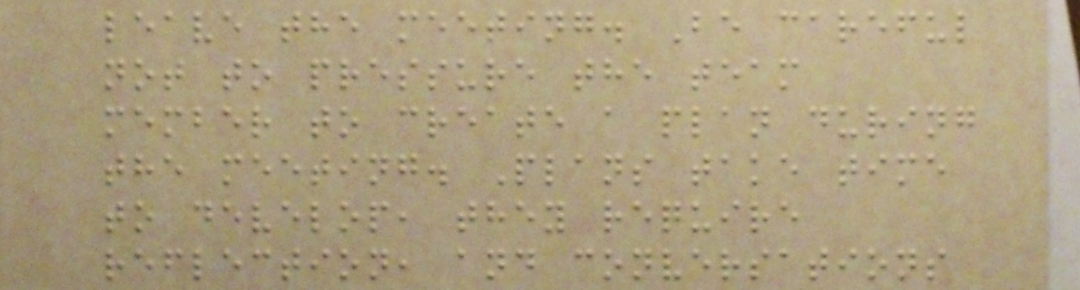leave the meeting. Be careful
not to pressure the team
member to create a plan during
the meeting. Plans take time
to develop, they require
reflection, and conversations
